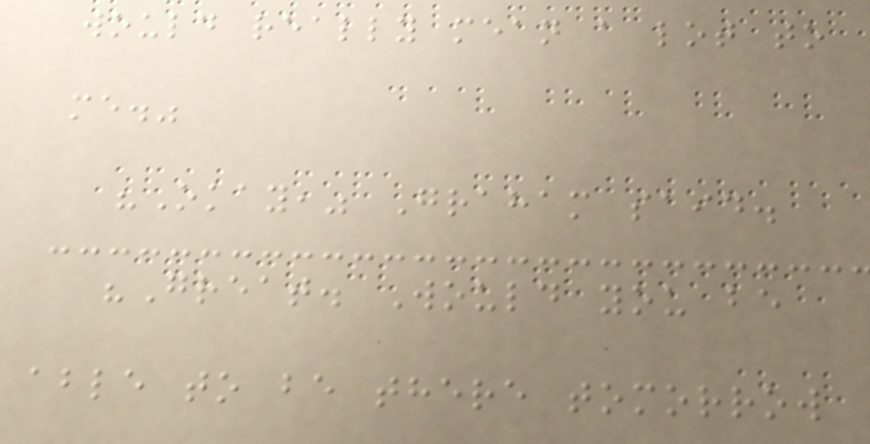would really mean a lot to
me."
"Okay," Graham said.
"Great. Would you be
able to be there tomorrow
